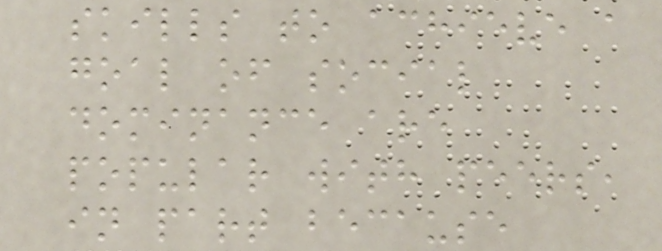skills to achieve a
goal of social
dominance are
popular with peers,
in part because
